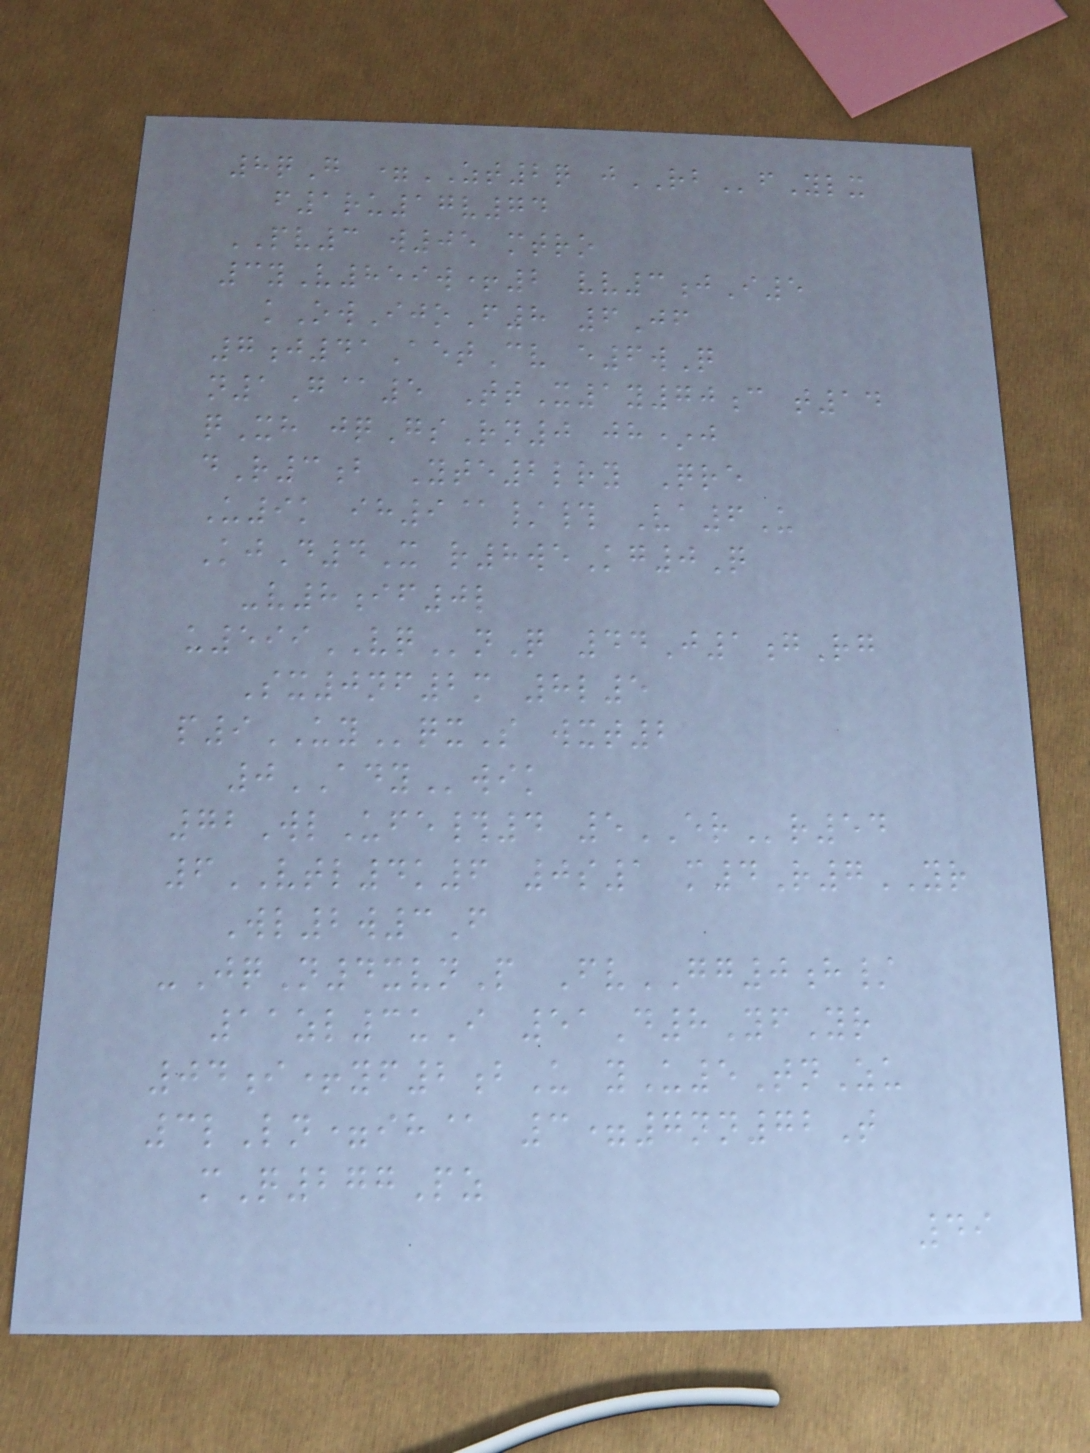8qG =ZT2q jRBfYlx
f1ru17v74
PV3 w05 mtro
3yV859w+2 vv3jI5
kOwIjoF8 6Jf
7j41AetCv e6wQ
n1G@5 TtX1y70c t14
qXh jqGsRn0 jh*j
dR3b Yte2lry Qre
U9k ih9@/# Va6U
KjD4X r8weKg0Q
-v8if0l
u599VQnQ 44J1gRg
Sx0nf2m 8l5
p9UYqxS wxt2
0ADYwik
72WlUfe#4 5ERr54
6VTL4k6 0s1 m4R7YR
Wl2w3F
-JqN4xvnP FvGG0h/
11zl3uI 51D8YfYr
04i+yf2bU yU5TnZu
3lLn=ih@ 3=7nn72T
mQ277Pz
49
